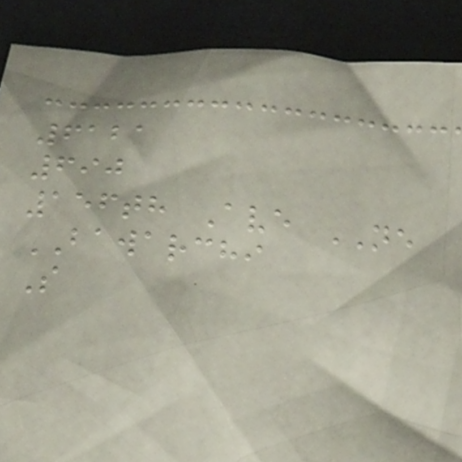6121
690
156th Ave NE
BAWARCHI
S
